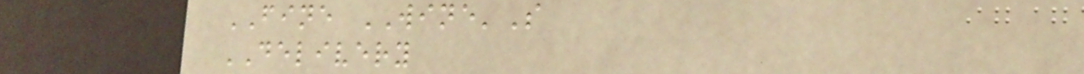FINE WINE'S
DELIVERY
